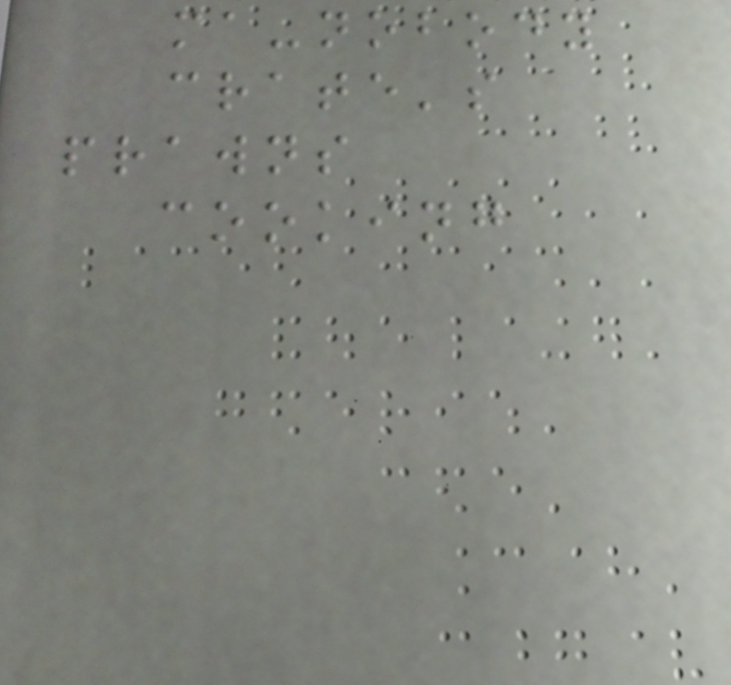ma-nobody
crate's
prawns
cooking
